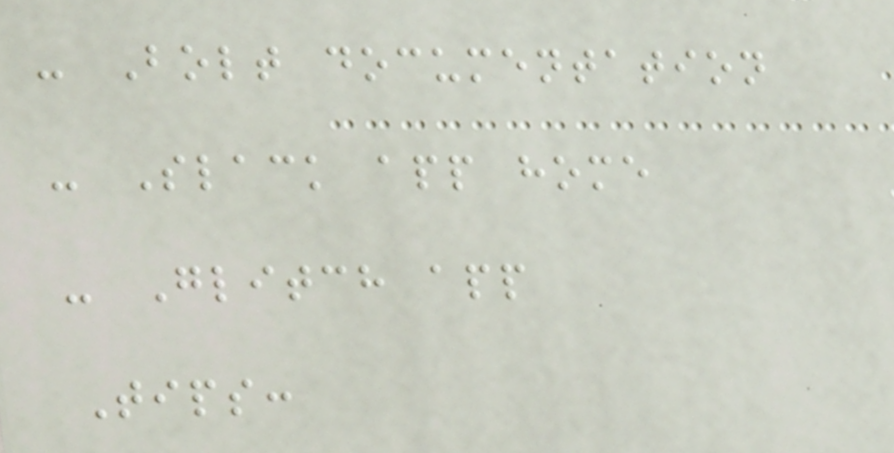- Bolt documentation
- Slack app home
- Glitch app
Tips:
